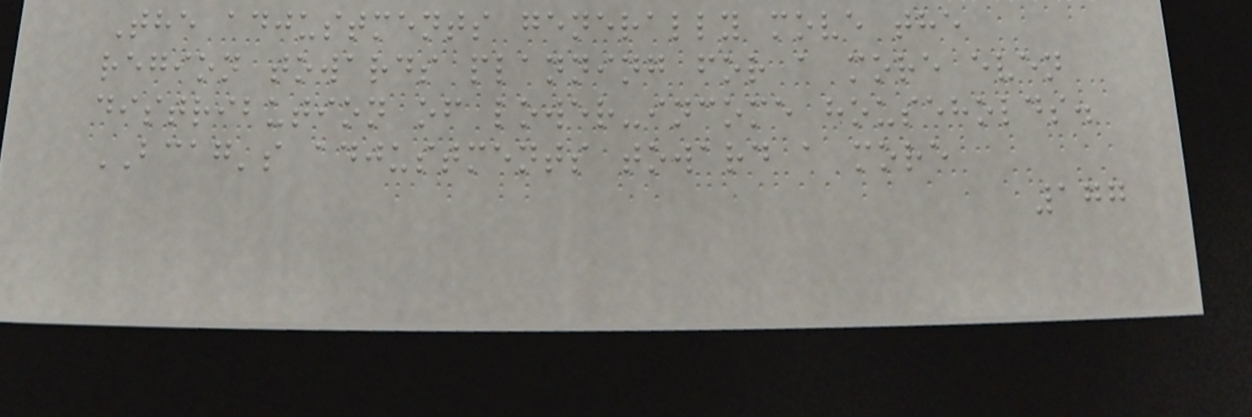The adjustments generally move the
region towards planning for a more even
distribution of lower-income households.
BCAG's adjustments toward a more
177
